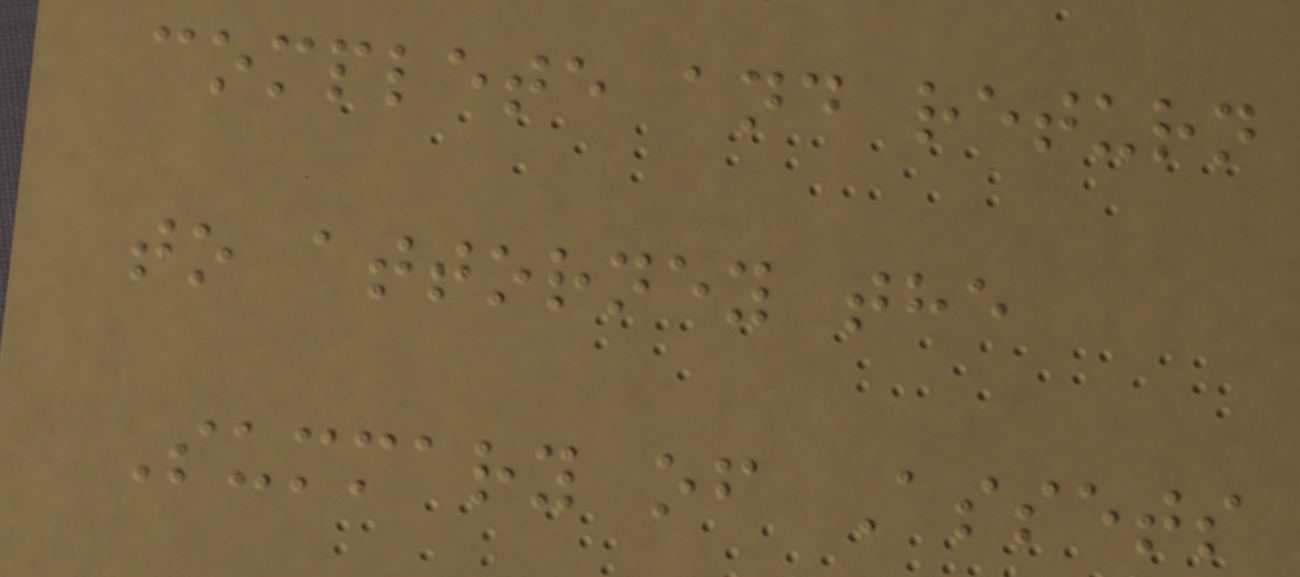complete and return
to attorney the
Summary of Assets
